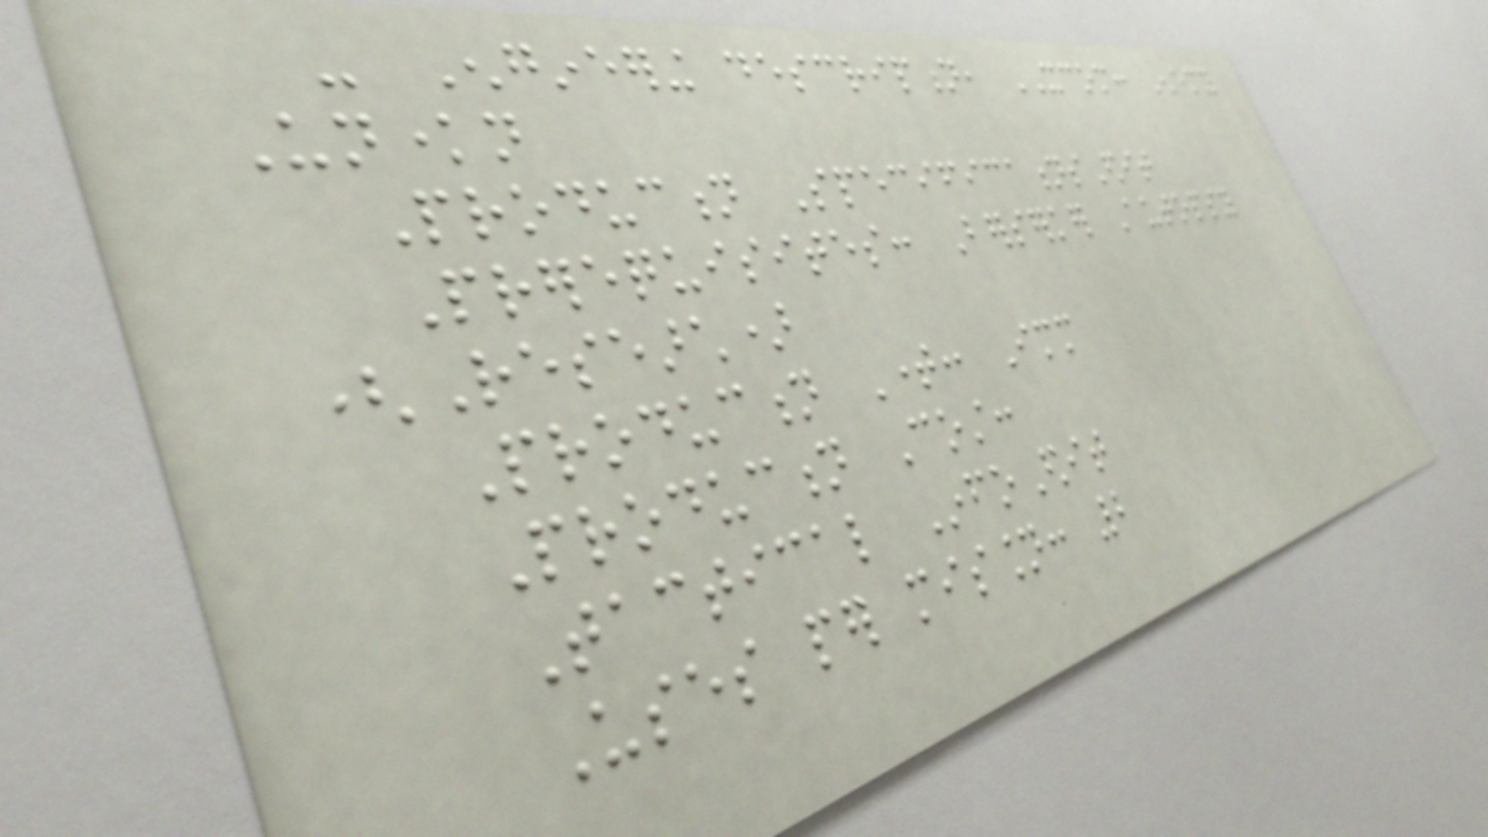- Engineering description, XCOM: Enemy
Unknown
Production SpecificationsEdit
Prerequisites: Berserker Autopsy
(Research)
Production Time: Immediate
Production Cost:
Tactical InfoEdit
Uses per mission: 2
